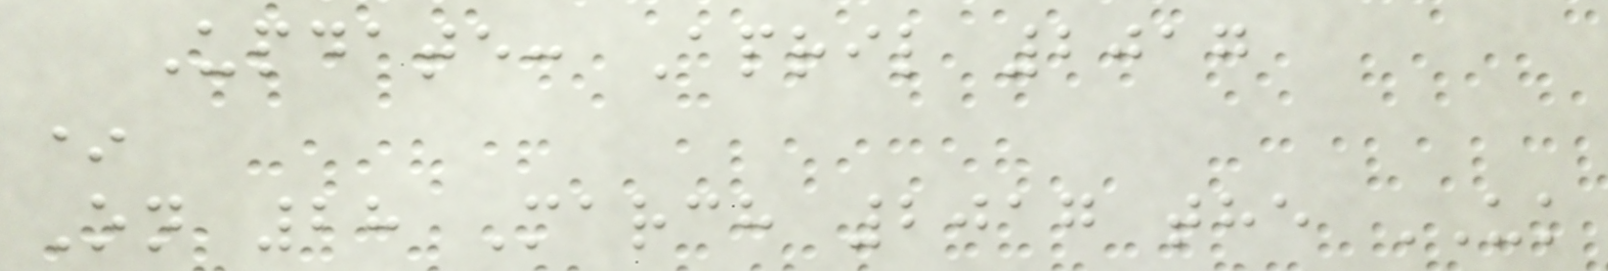Update: April 2017
*
On 28 March 2017 the UK
